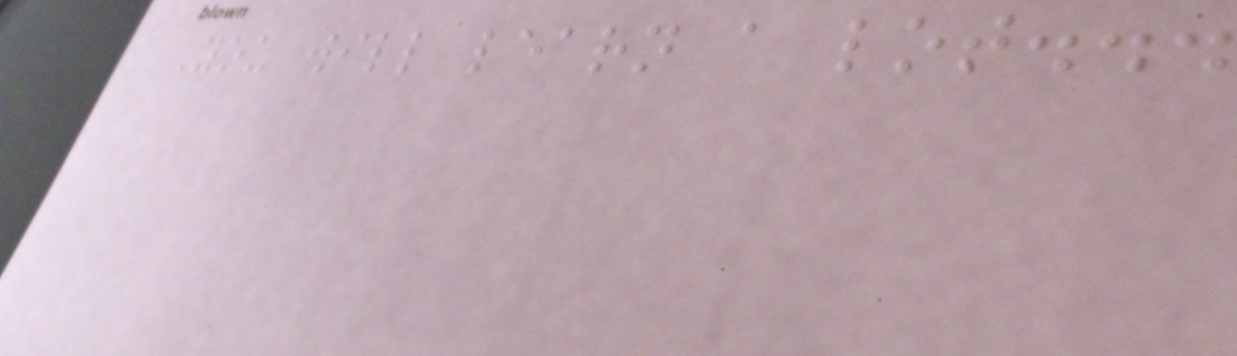You will learn a lot...
